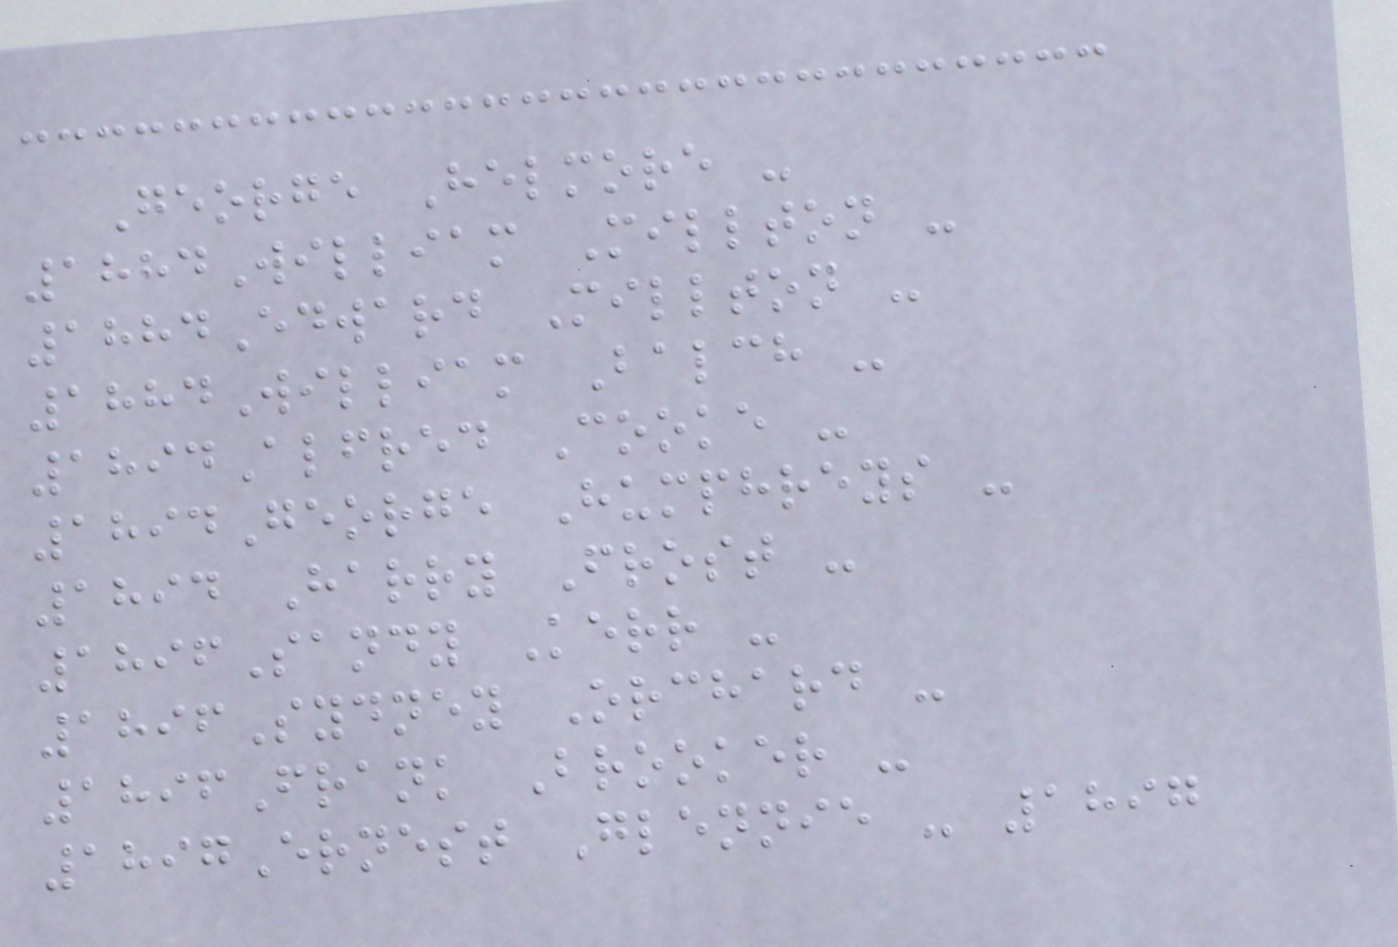George Helmore -
1884William Millton -
1884Edward Millton -
1884William Balch -
1894Alfred Cooke -
1894George Humphreys -
1894 Harry Frost -
1896Sandy Kerr -
1896Sydney Orchard -
1896Frank Brooker -
1897Ernest Glennie - 1897
